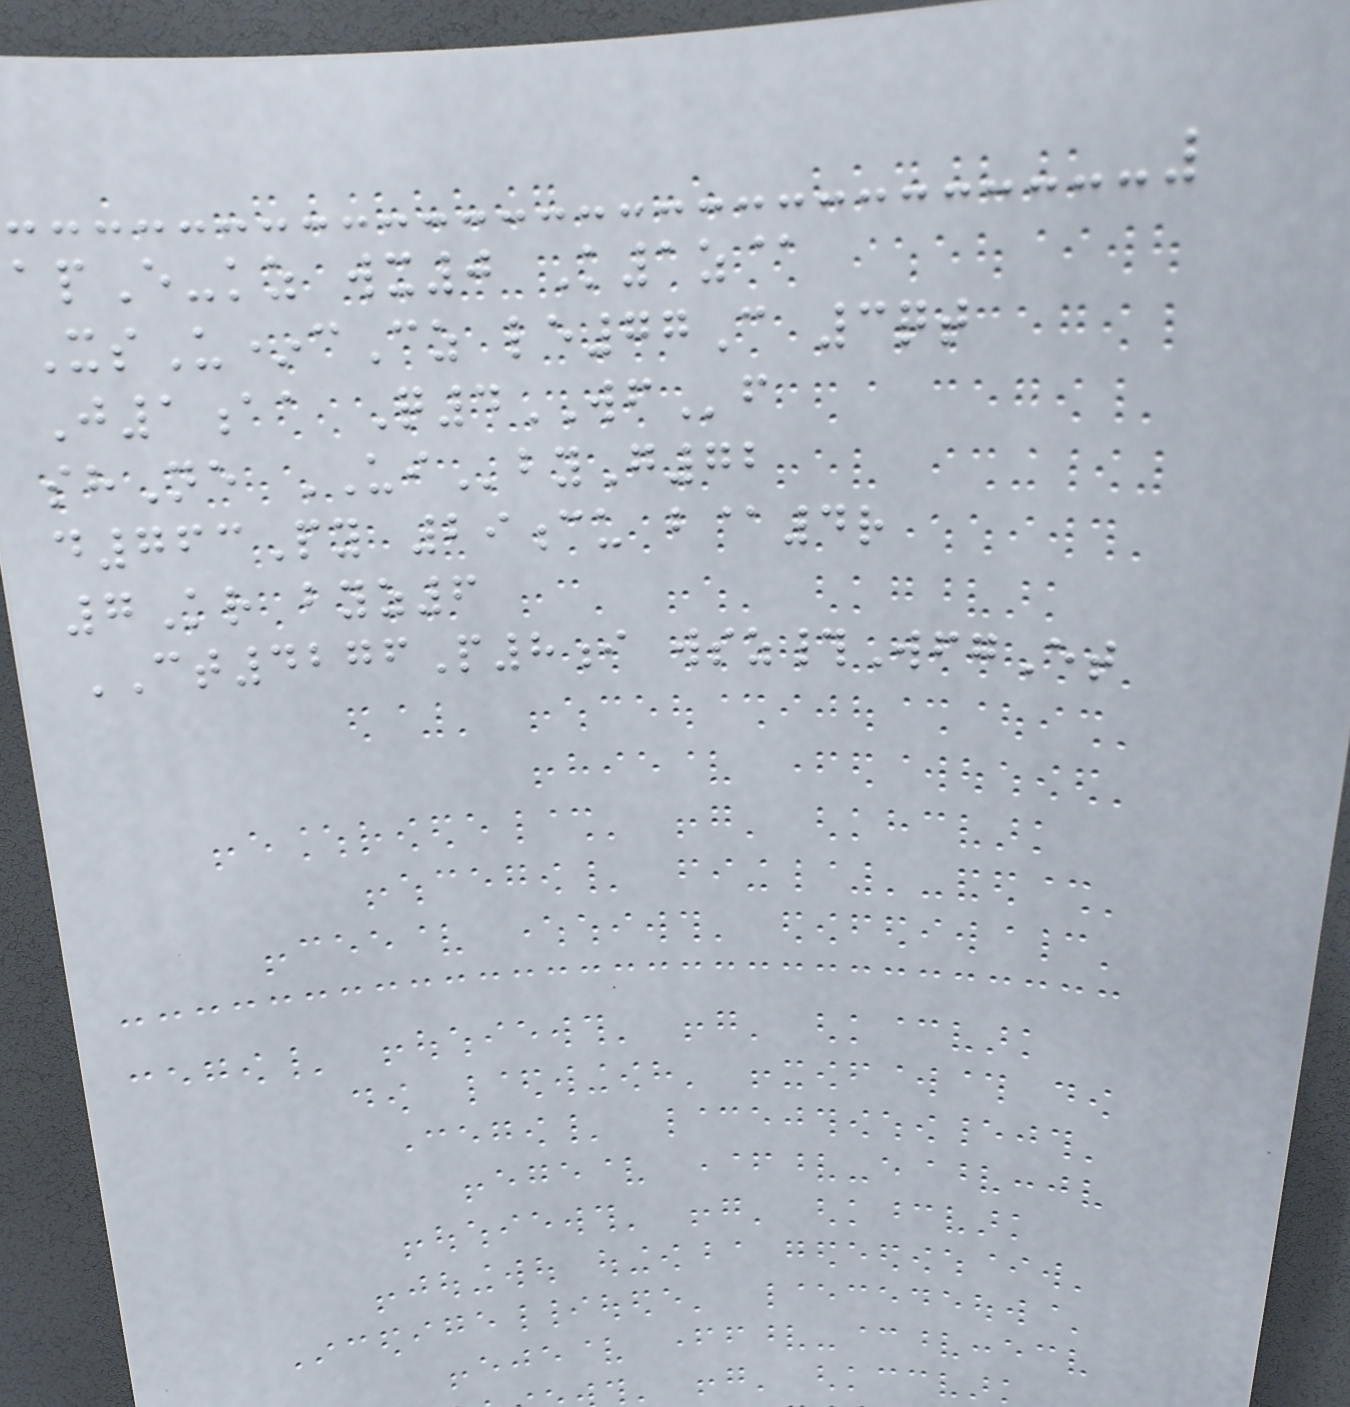apE-kz wx0 K1z@
XsU*cCz le77C 3qt
J1aa Q4WFf
shNe UIbyG72
d763Py 29cu b@4r
7Kr byz6
CT4276P8i wsz#WfgEt
